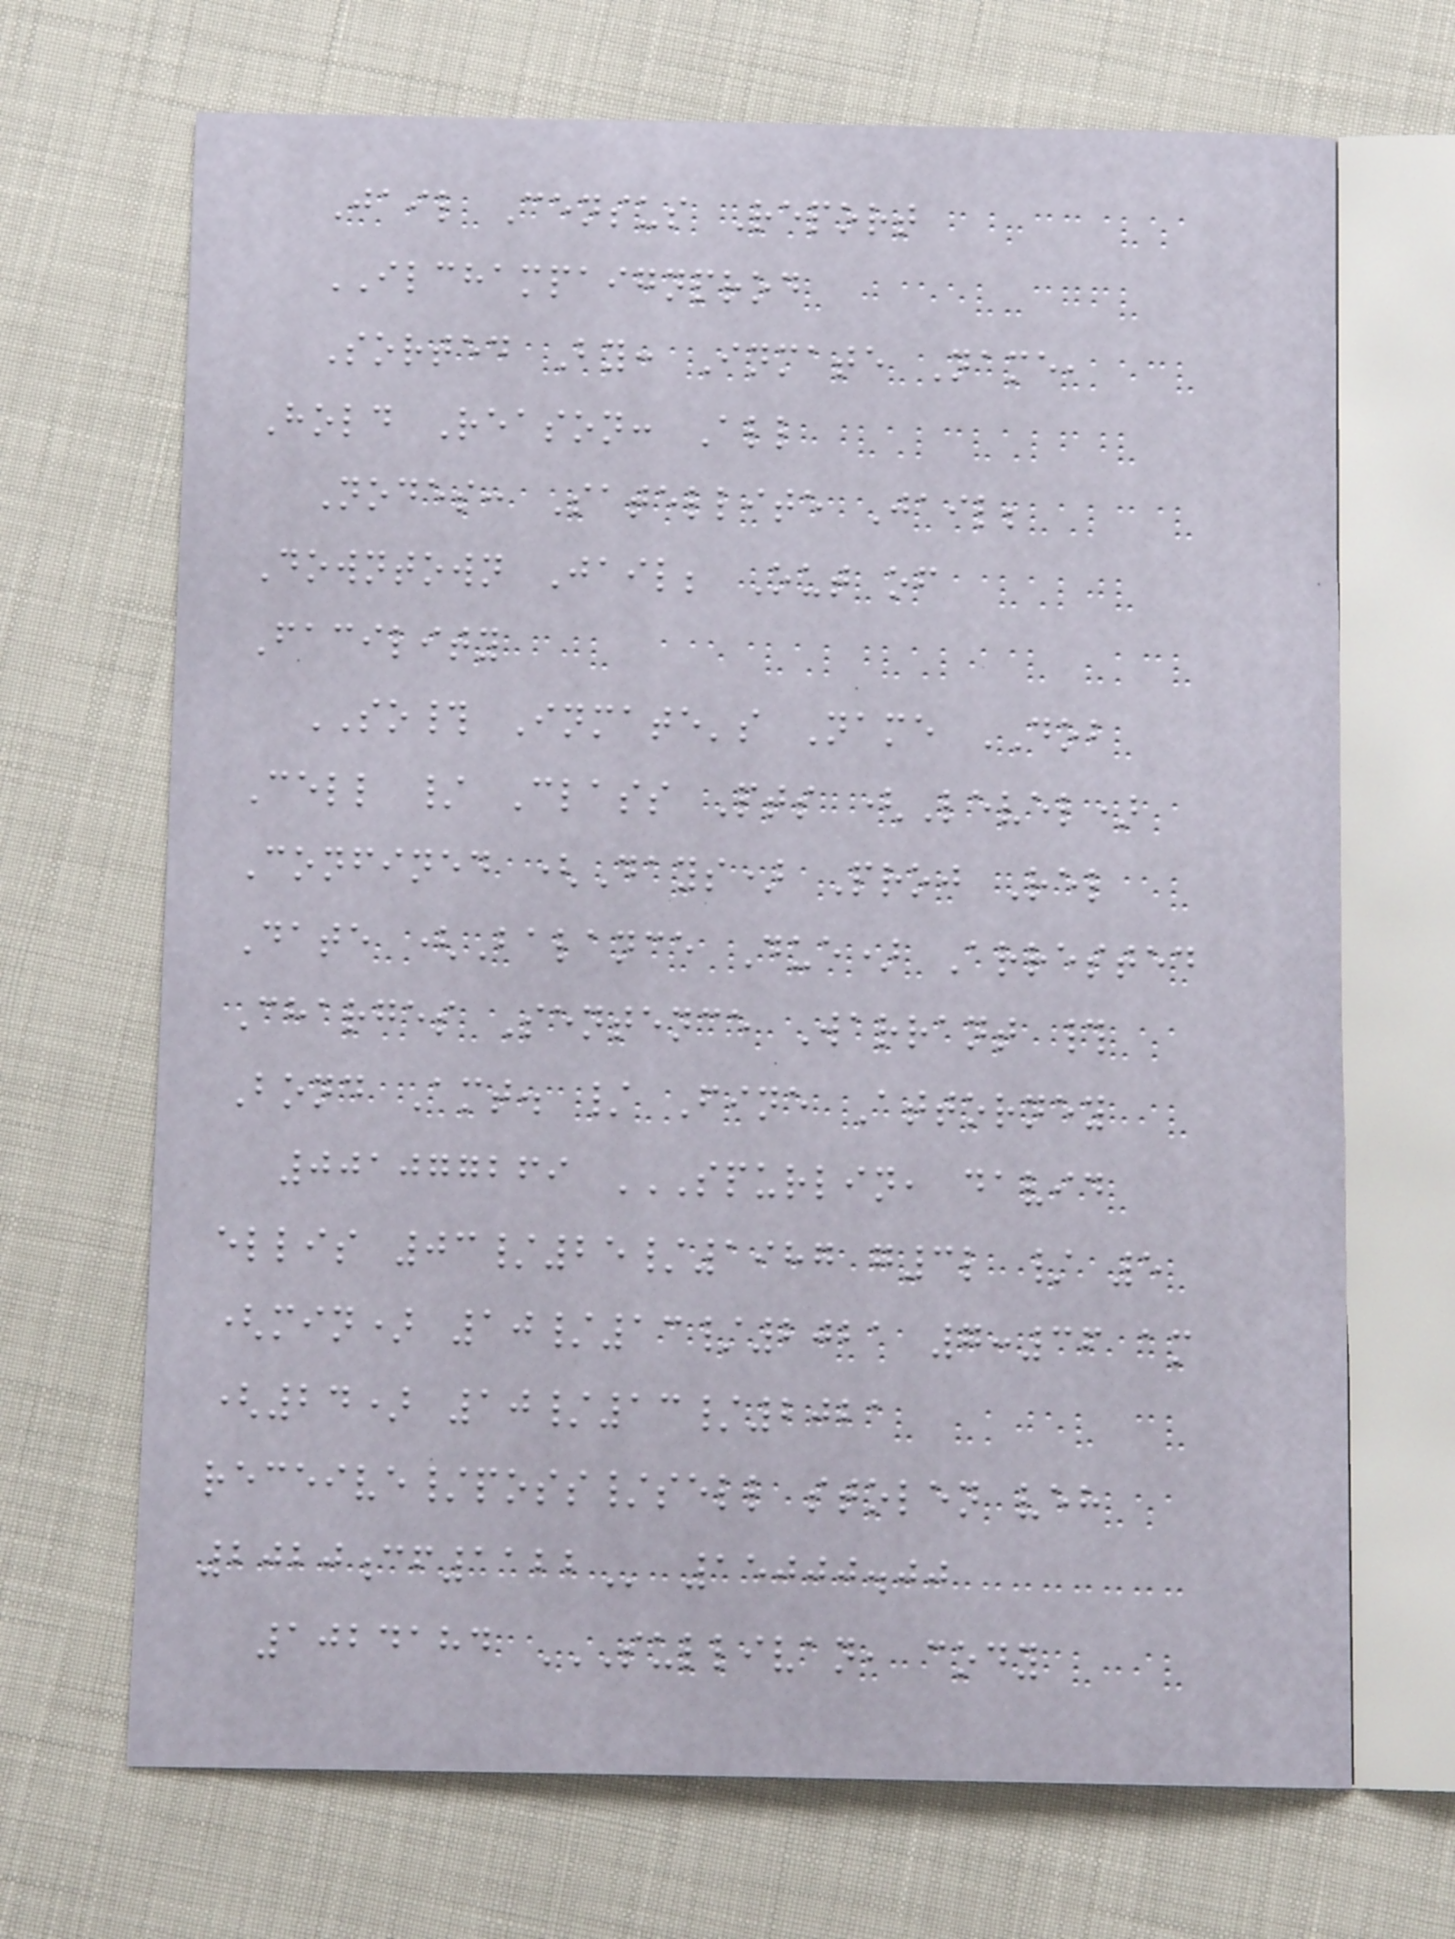Jail Census Report
ILCHAMPAIGNPROD
Sorted By: Inmate Name,
Hold Reason: All
Nodes: Satellite Jail;
Downtown Jail; Out of
Facility
SO# Inmate's Name DOB
Cell / Class Pts (Level)
Confined (Days) Proj Rel
Date (Balance Due) Arrested
Charges Sentence Warrant #
Bond Amt. / Fine Attorney
001077269 SPURLIN, DAVID
ELLIS 03/25/1987 G3L / 5
(MIN) 10/13/2021 7:36 AM
(24) 10/13/2021
RECEIVE/POSS/SELL STOLEN VEH
2020CF1122 15000.00
1024184 SULLIVAN, CODY
